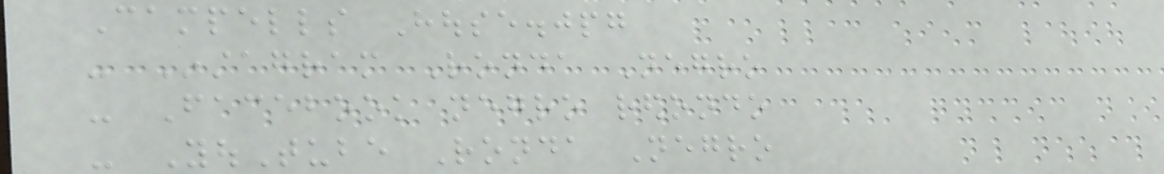Campells House.jpg
- Instagram Ronda Negro
- Facebook negro redondo
- YouTube Ronda Negro
